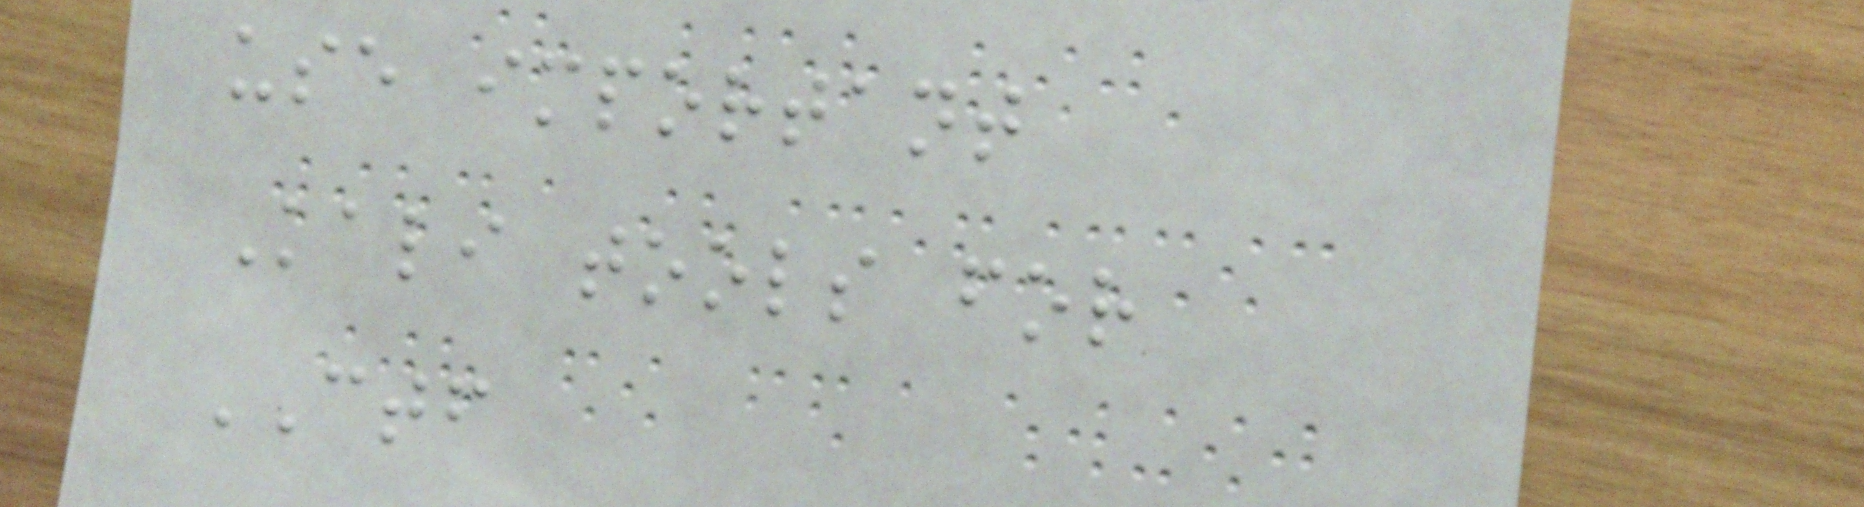use important
Kali tools for
CTF
